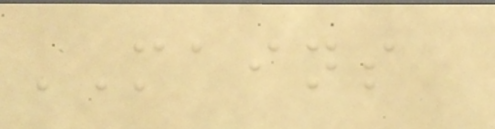MAINS
